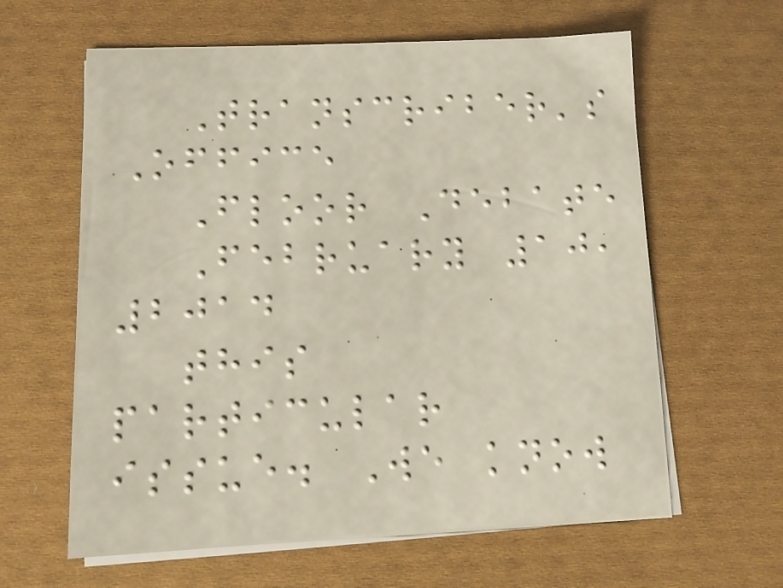Transcriber's
Office
Floor Debate
February 10,
2014
this
particular
issue. We know
